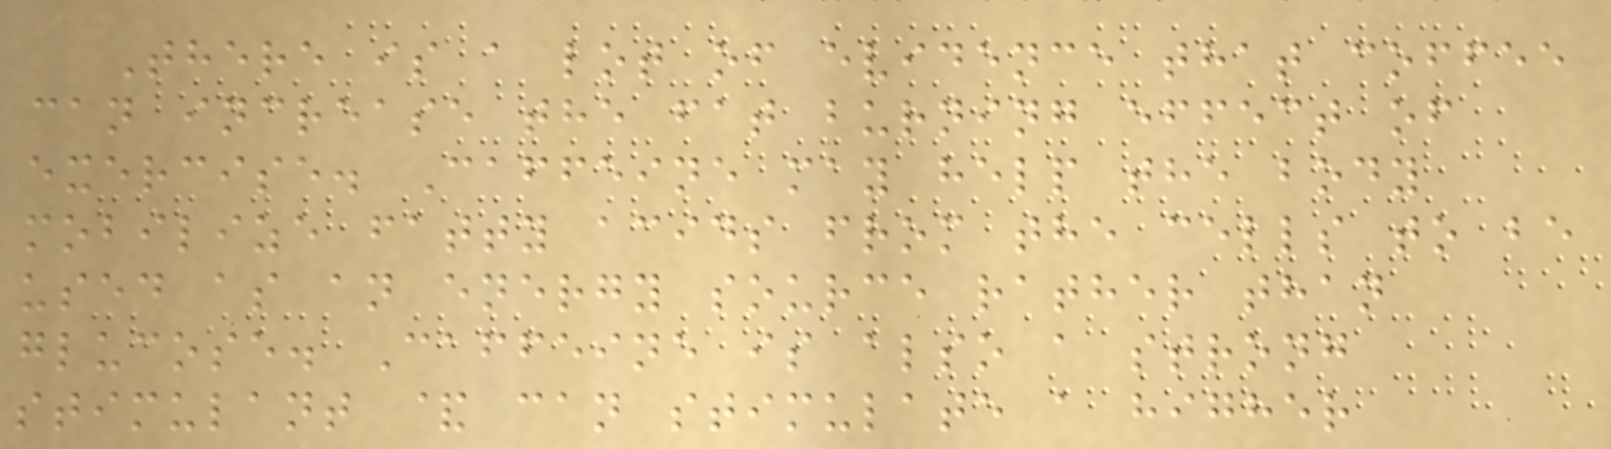There is a lot of evidence that coffee
can increase the fat burning effect of
exercise. Caffeine may help the body
mobilize fatty acids from the cells to be
used as an energy source rather than
glucose. Caffeine is also a strong
stimulant & can stimulate a higher
